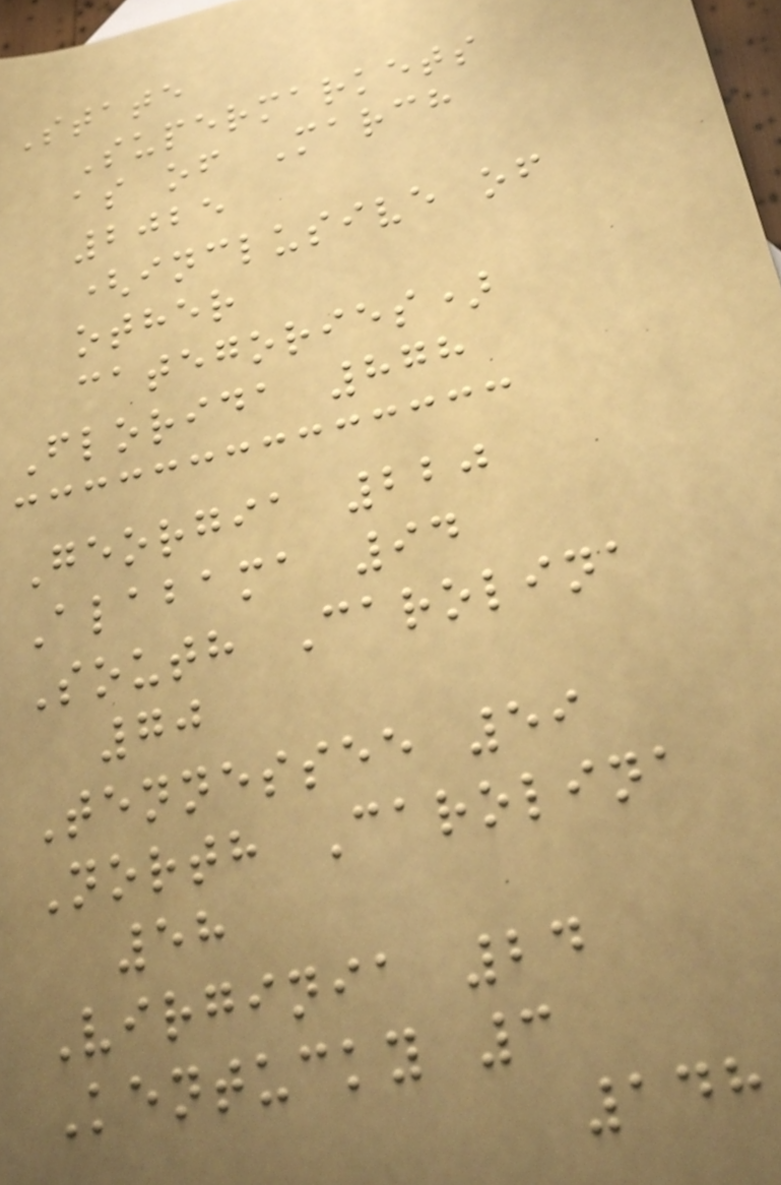State
Supermarkets
as of March
2025
(inclusive of
other
categories)
Florida 878
Georgia 220
Alabama 94
South Carolina
70
Tennessee 59
North Carolina
58
Virginia 24
Kentucky 3
148
